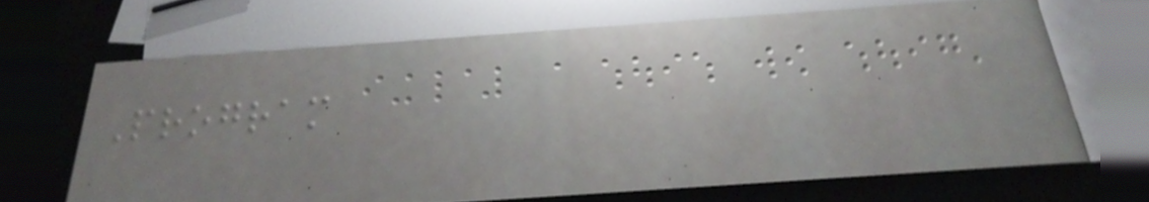Program
